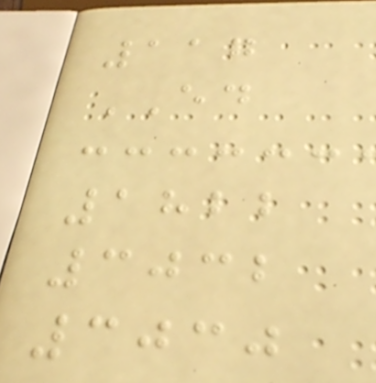117
ED
1822
3032
3030
